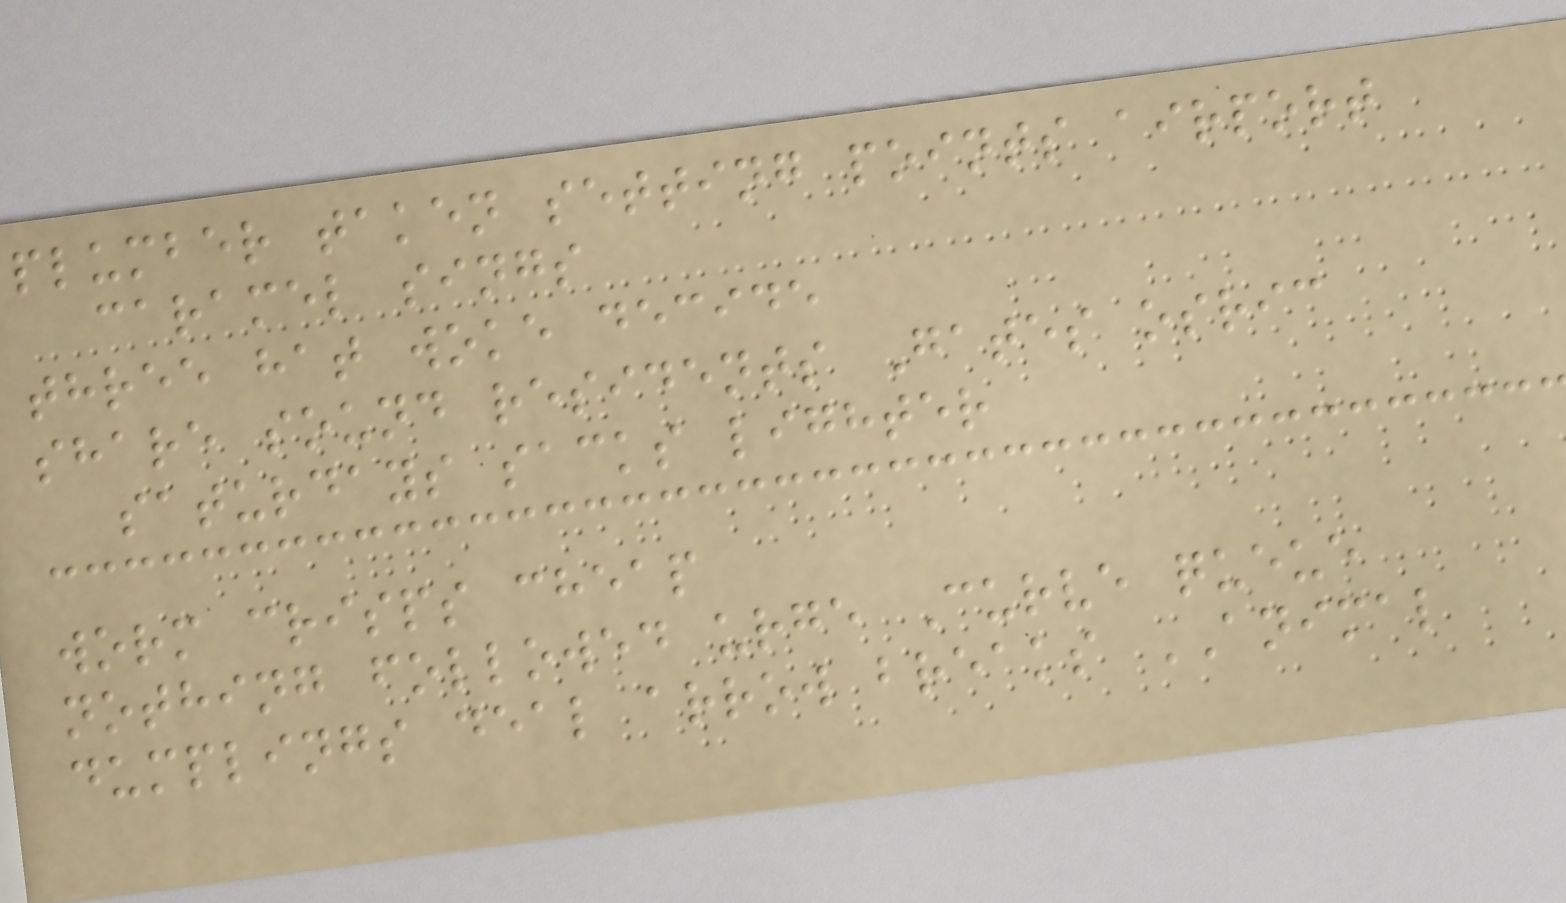plumber taken setting points airport
caramel sings
three hat woke decide
share sound residents Gates osric
saturdays sacks lighter
worm crisps cheap
nothing followed urge Curve queue
dumplings deal arrow breaks ANIMAL
